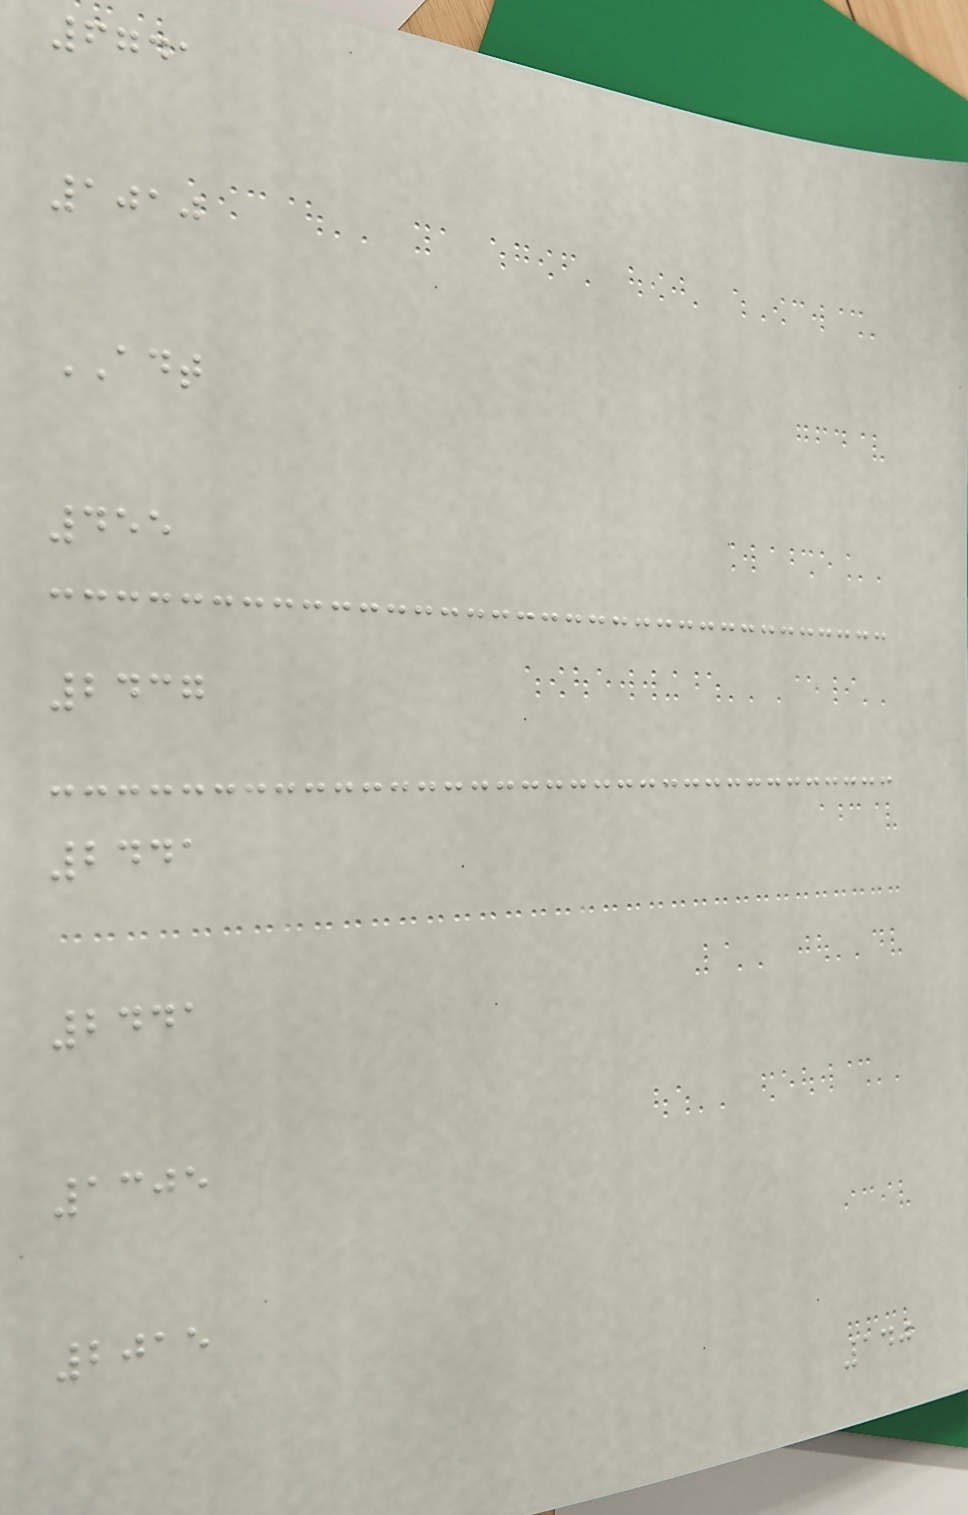6741
1010
ADT
455
2437
2441
2441
1305
2015
140
